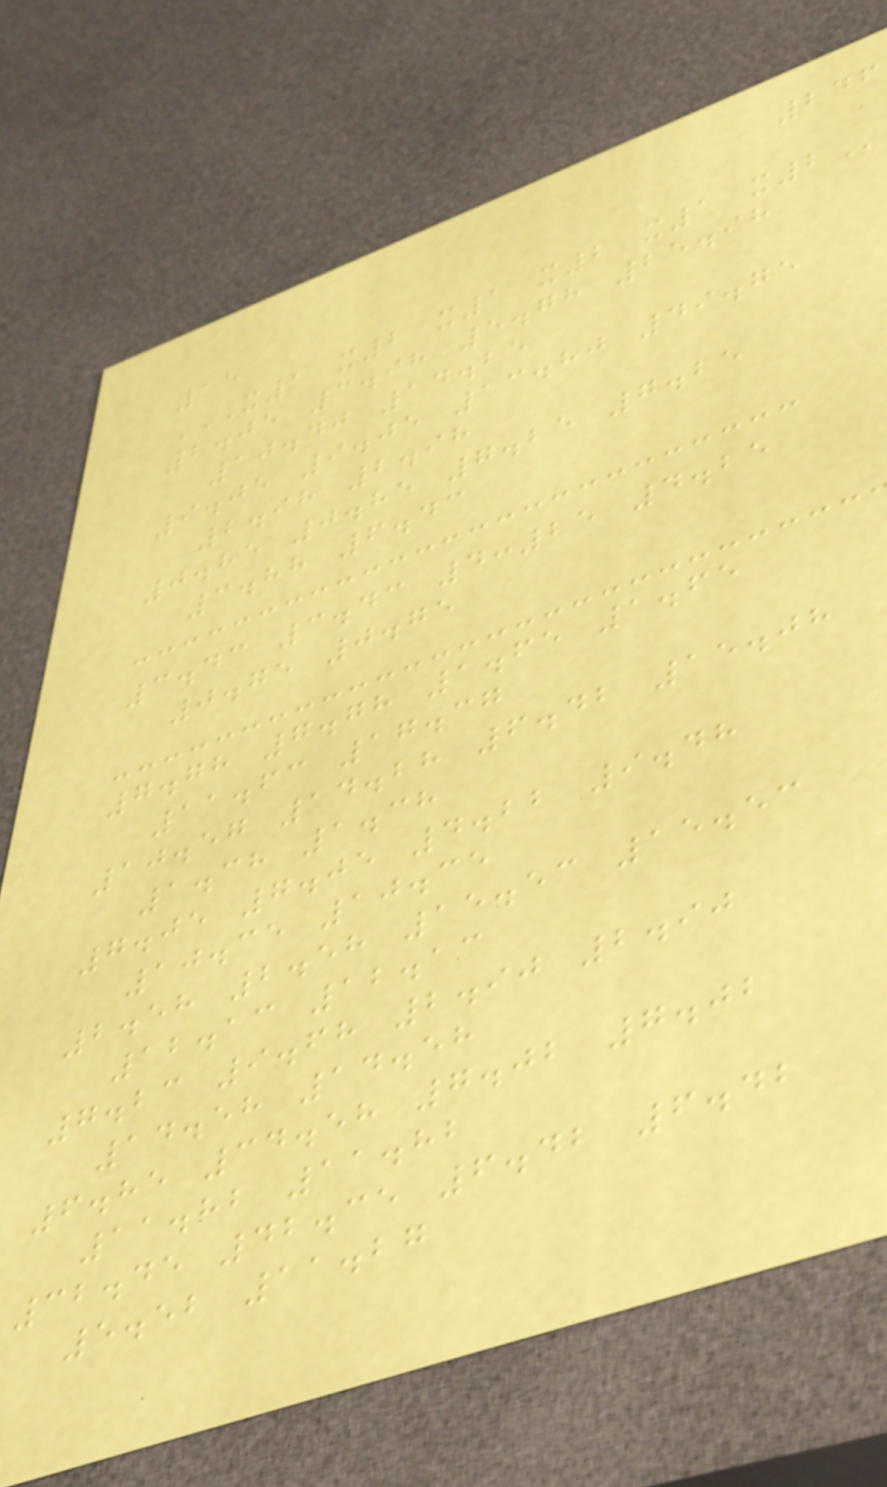246
15
X1 X2 X1 X2 X1 X2
2.05 3.98 5.78 25.98
10.40 14.25
9.05 9.05 13.80 49.75
2.98 2.98
0.85 0.85 7.25 7.25
3.88 6.43
3.43 3.43 4:25 4.25
0.75 0.75
7.78 7.78 1.65 1.65
11.63 17.37
10.57 14.28 6.42 15.08
1.38 1.38
7.05 7.05 4.22 9.48
10.35 10.35
2.58 2.58 15.53 15.53
12.13 12.13
7.23 9.68 2.90 2.90
14.58 14.58
6.85 34.58 7.02 7.02
11.82 11.82
32.45 42.35 6.42 6.42
5.52 11.27
